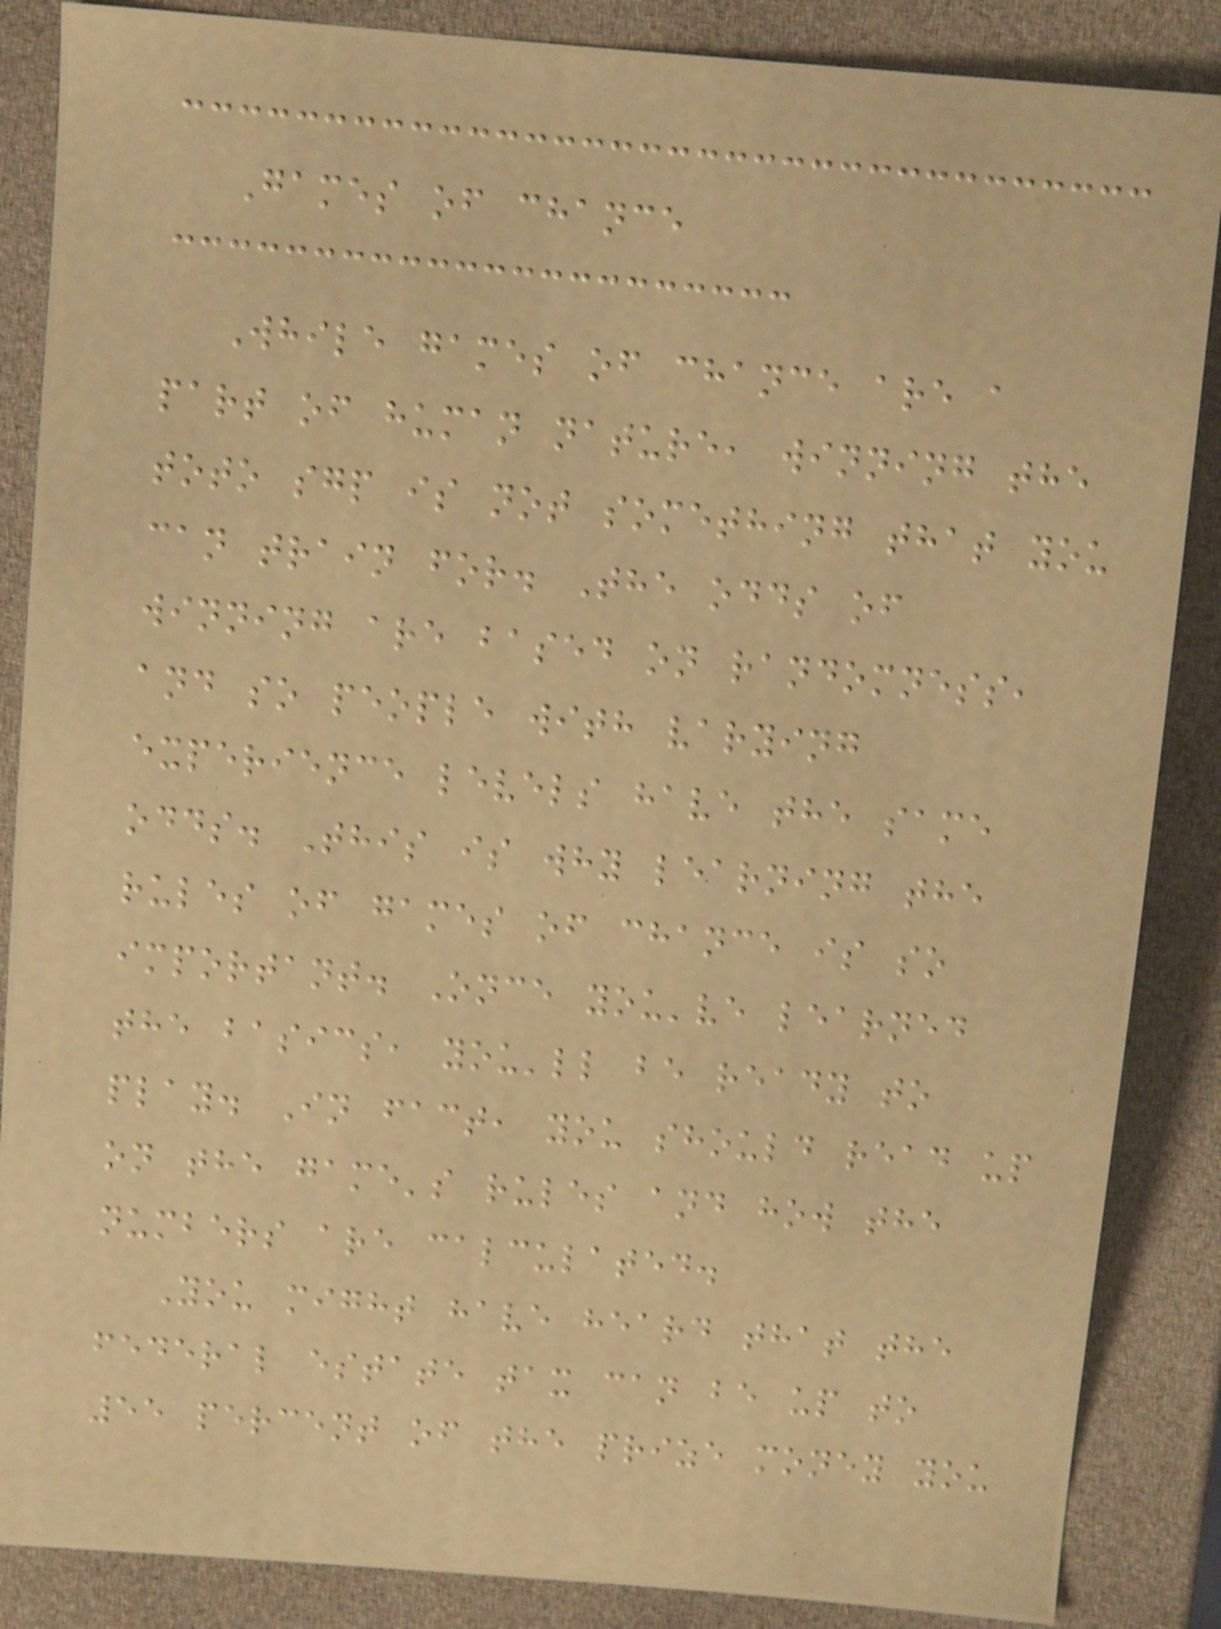Games of chance
While games of chance are a
part of human nature, winning the
toto sgp is not something that you
can train for. The odds of
winning are based on randomness,
and so people with varying
experience levels have the same
odds. This is why learning the
rules of games of chance is so
important. Once you've learned
the basics, you'll be ready to
play. In fact, you should read up
on the game's rules and how the
numbers are calculated.
You might have heard that the
federal estate tax can be up to
55 percent of the prize money you
